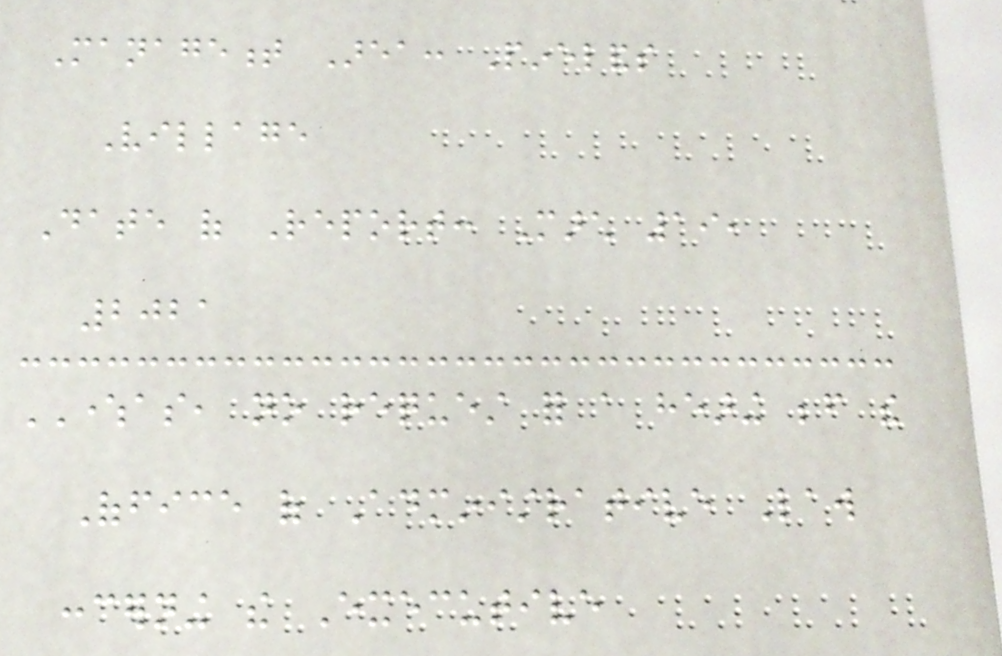Management Area: Pinelands
Village
Date of Report: March 19,
2021
WHEREAS, no request for a hearing before the
Office of Administrative Law
concerning the Executive
